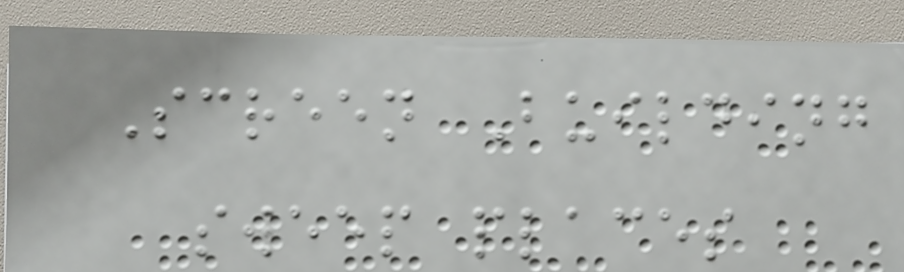Screen Building
sweep places
